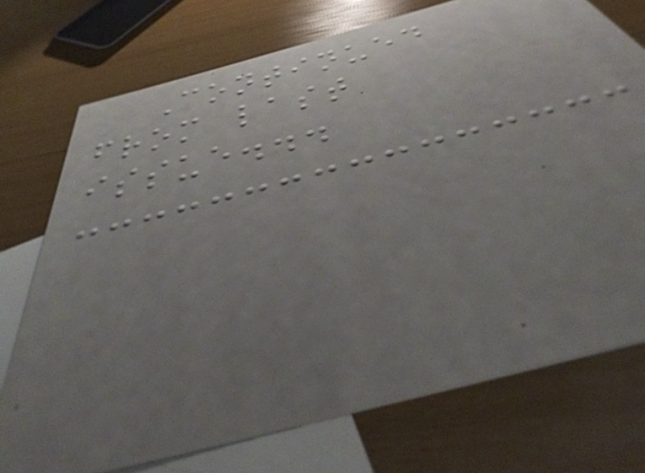Continued
from last
issue...
